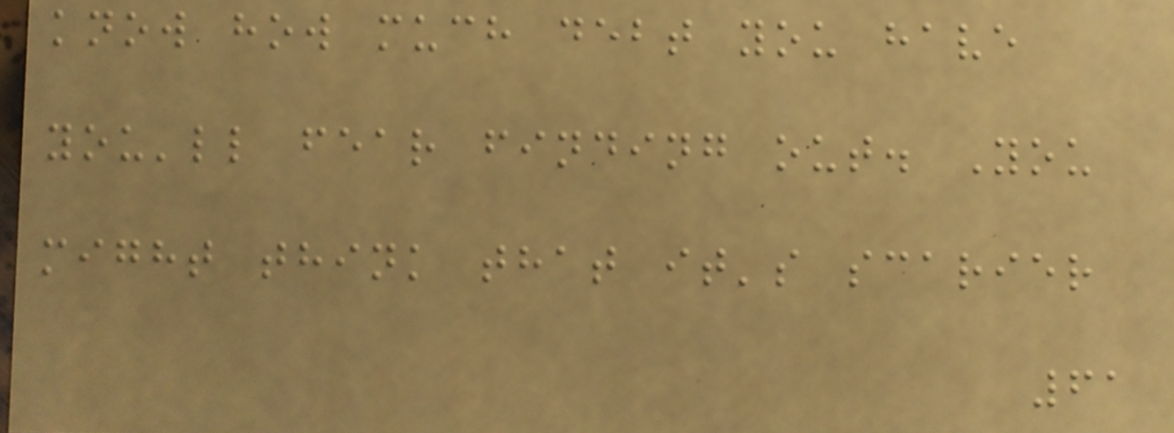know how much debt you have
you'll fear finding out. You
might think that it's scarier
61
